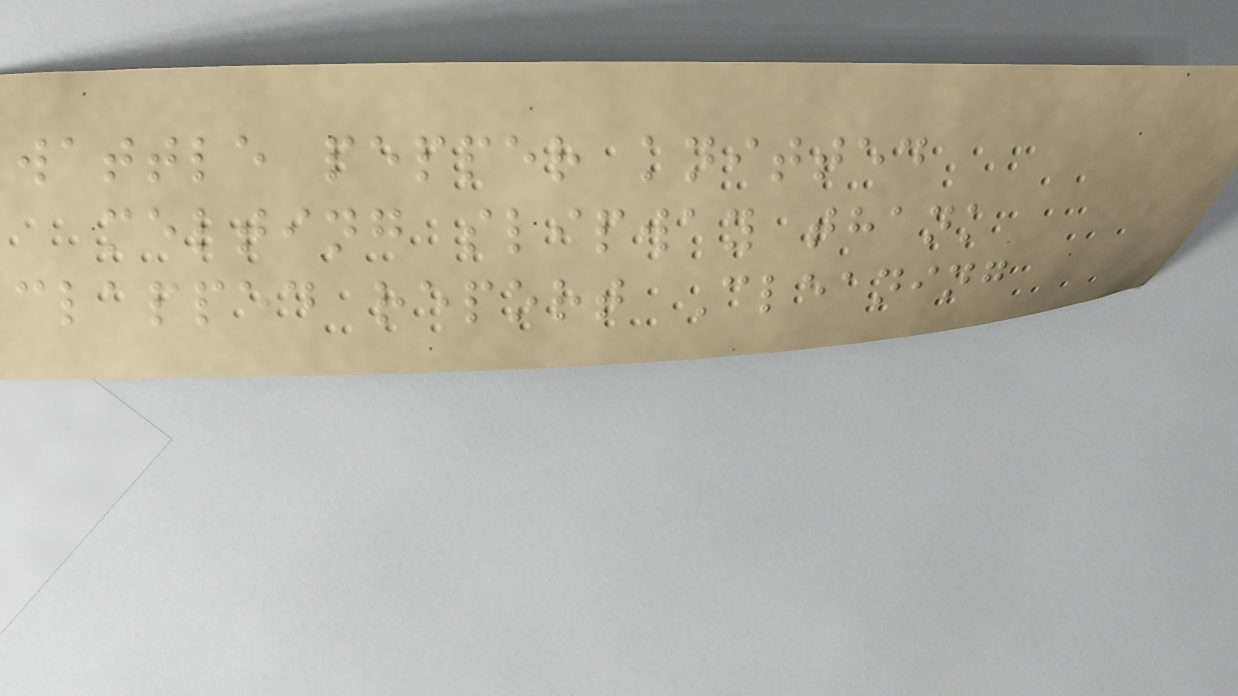wattle pepper knitted
melting slipway thank
clapped report Cleaning
